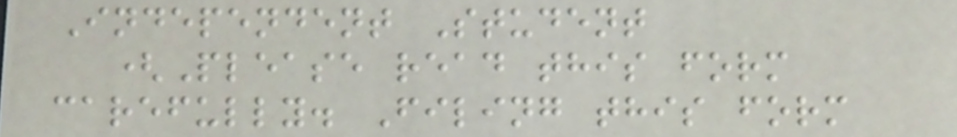Independent Student
(Please read this form
carefully. Filing this form
